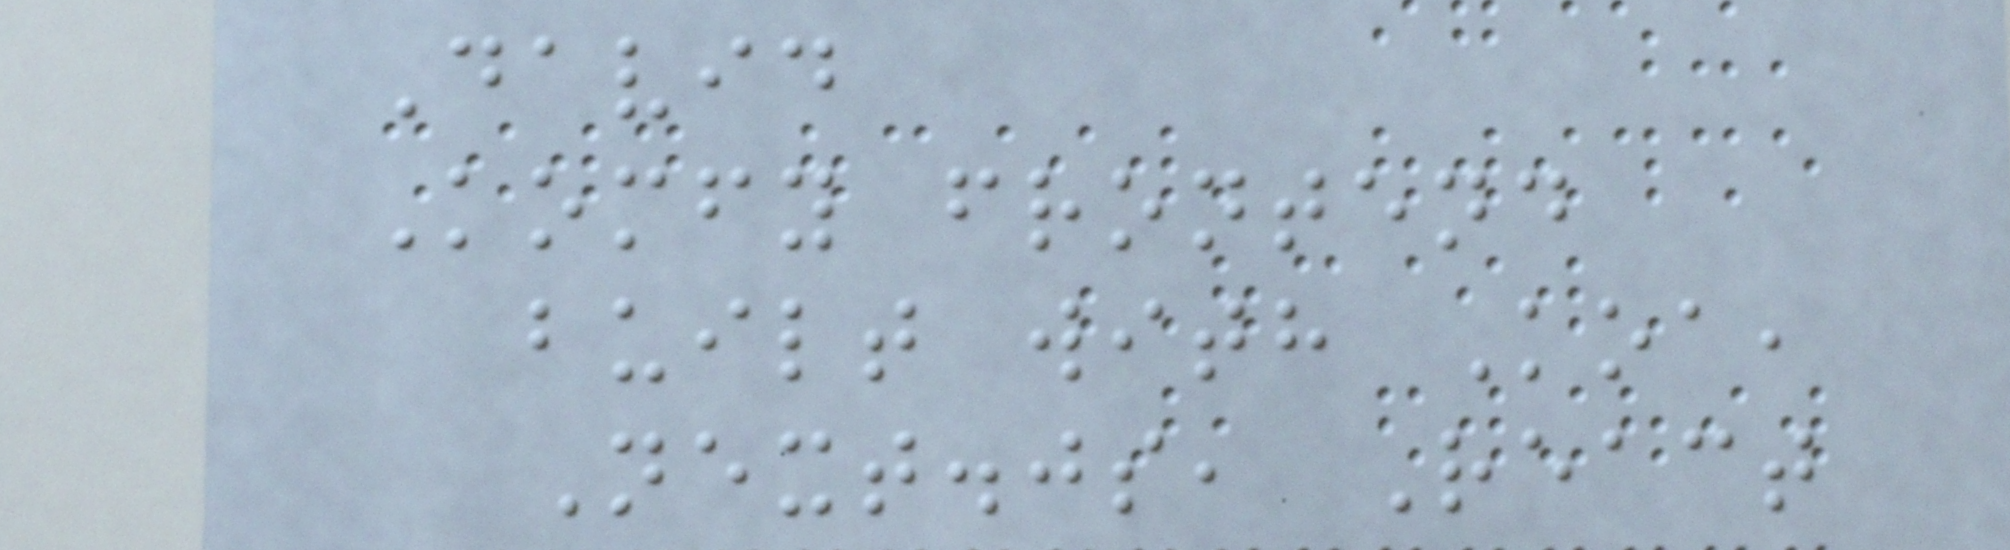David
Komfy frontend
built with Koa,
Next.js, React
